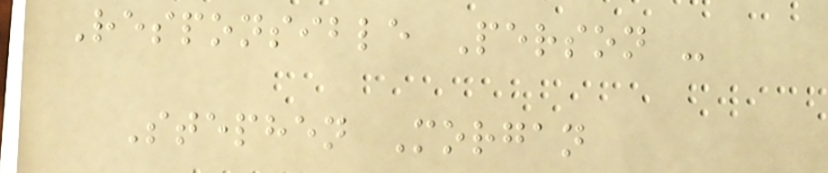Responsible Person -
Stephen Morgan
